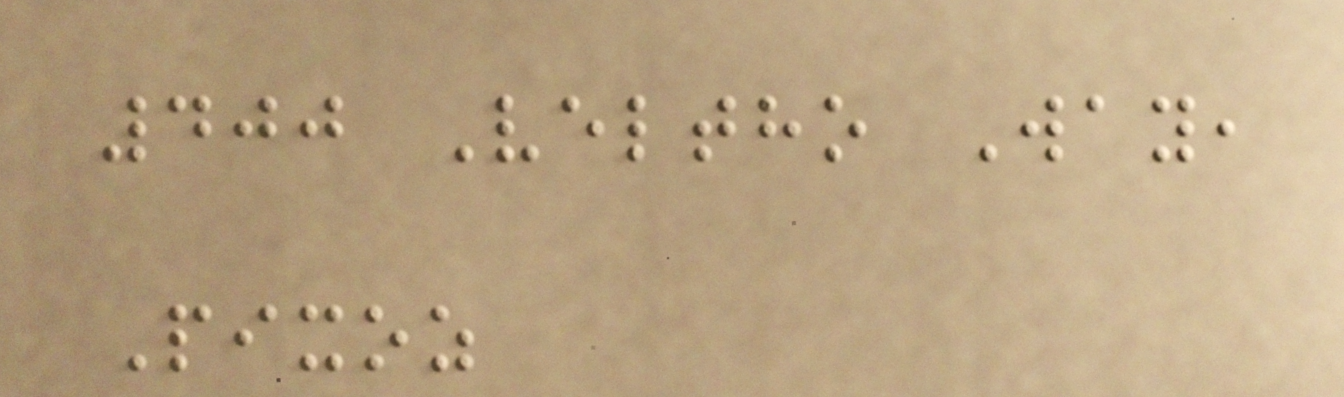400 Veltho Way,
Pixoz
